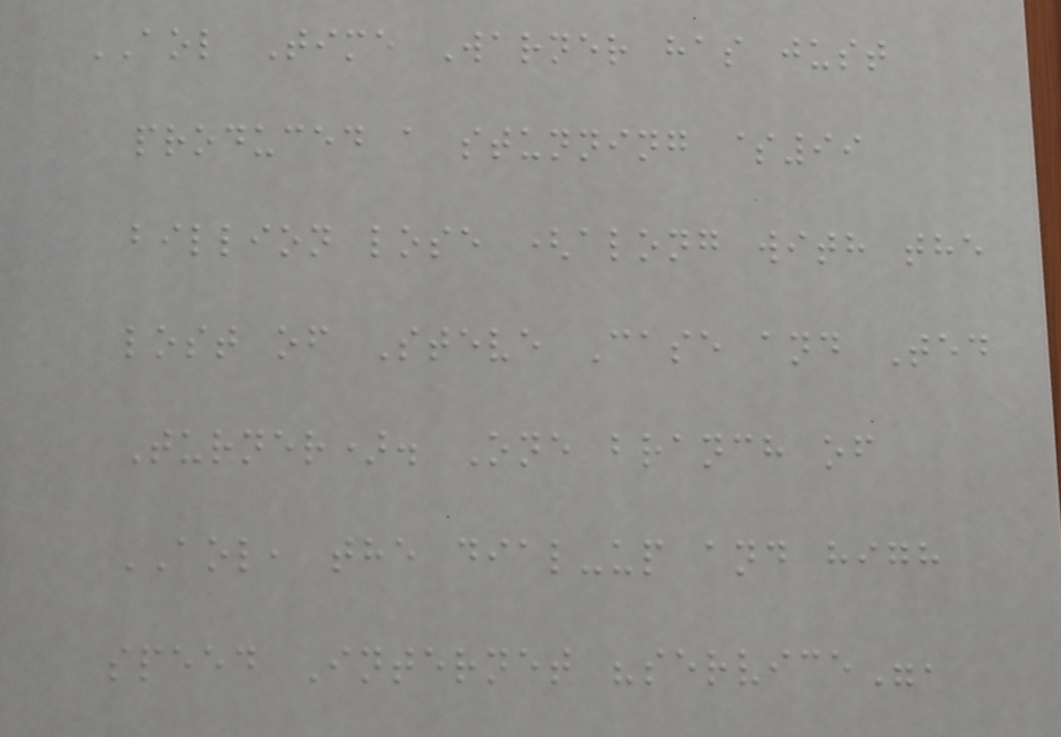AOL Time Warner has just
produced a stunning $99
billion lose (along with the
lost of Steve Case and Ted
Turner). One branch of
AOL, the dial-up and high
speed Internet "service",
